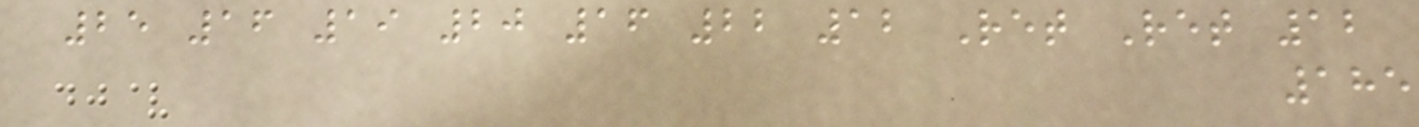25 16 19 20 16 22 12 Ret Ret 12
185
